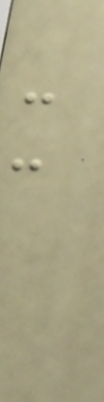-
-
